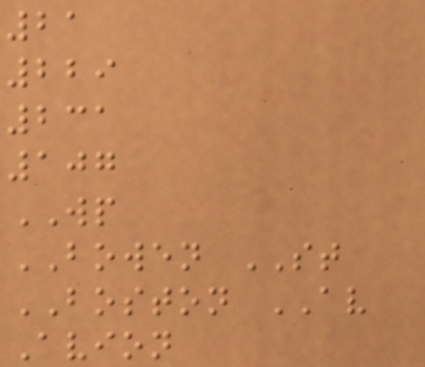21
229
231
107
WP
BOWEN ST
BOSTON AV
Avion
